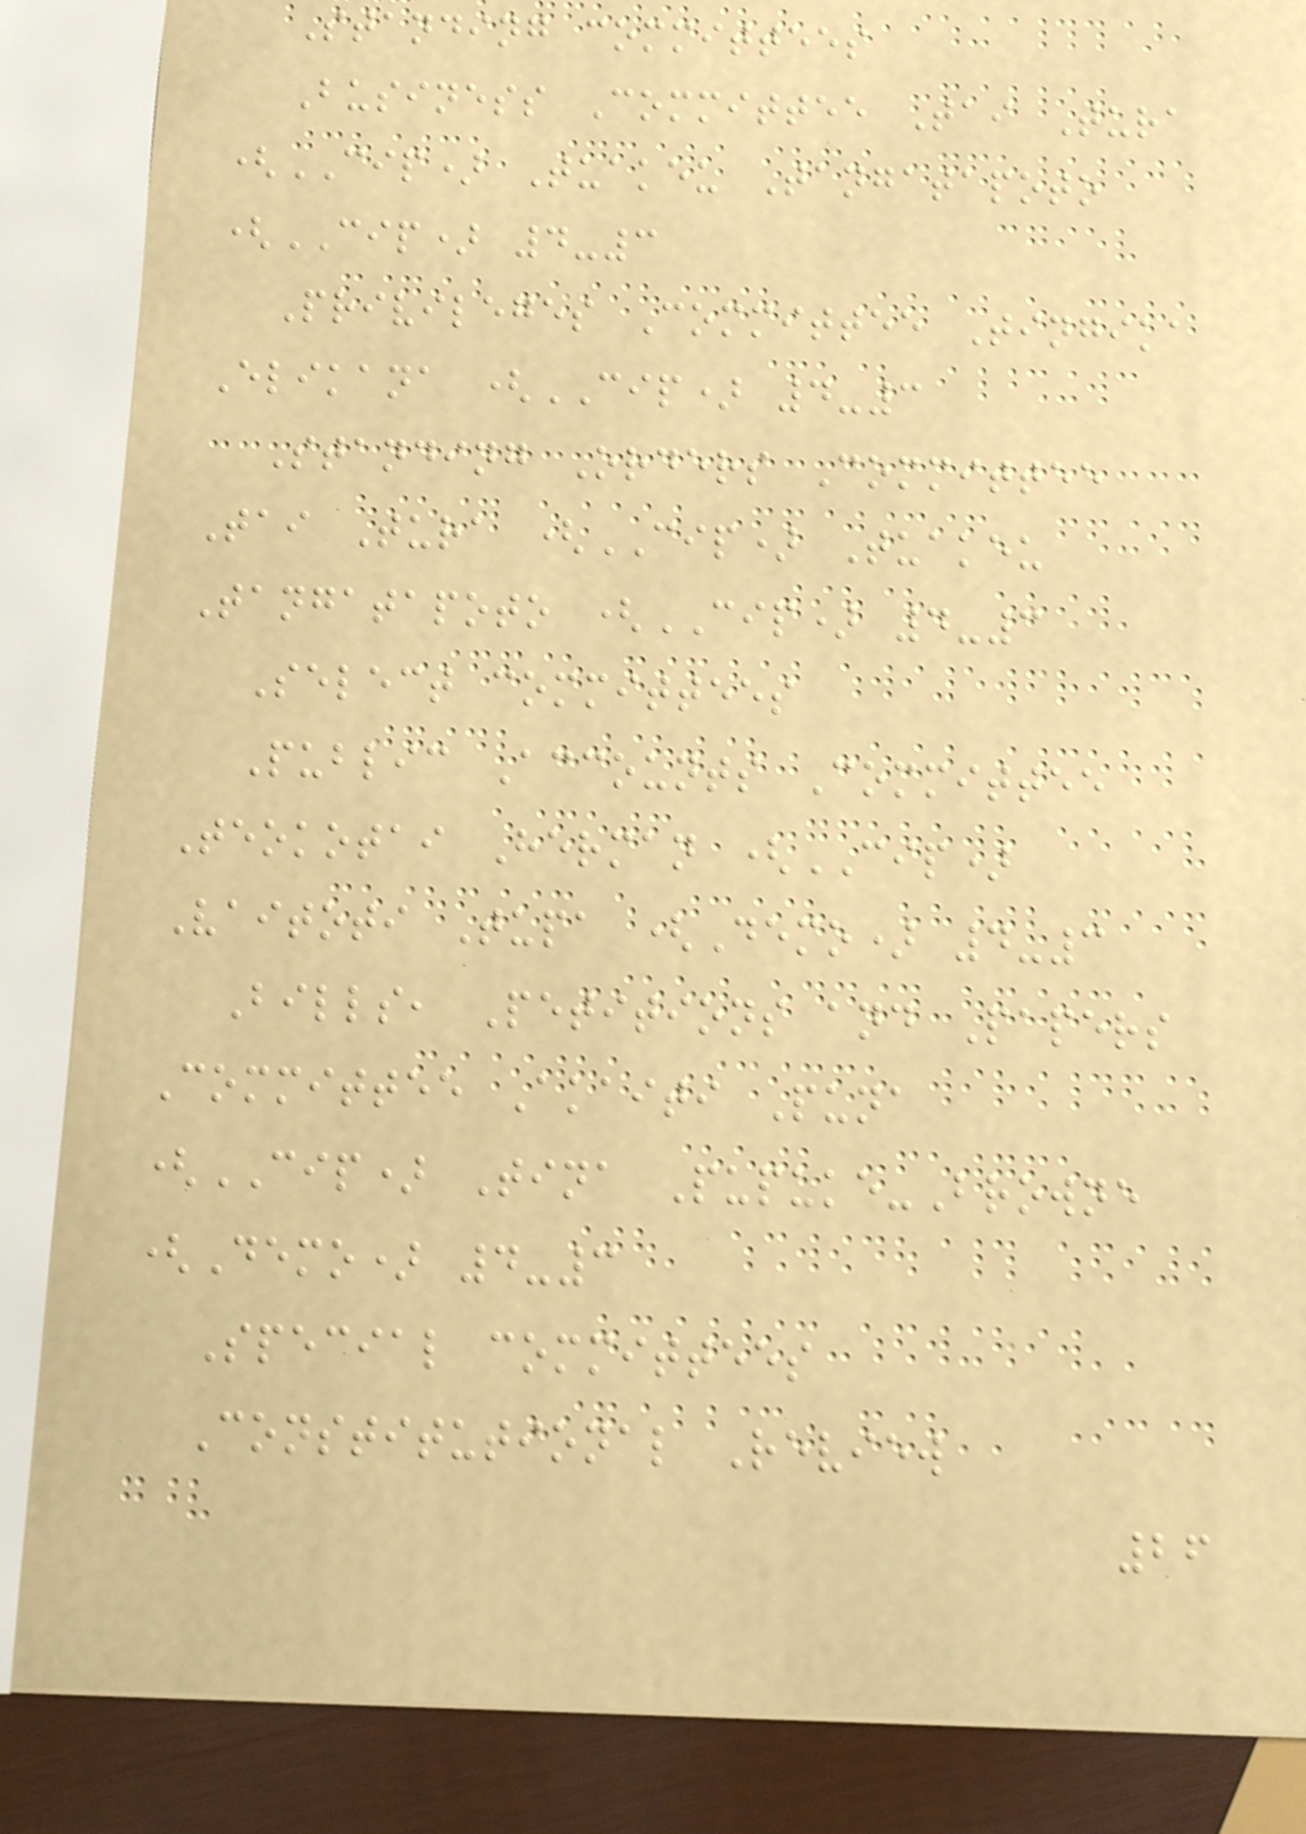Standing committees
Business Committee Tai Tura
(CIP) Tuakeu Tangatapoto
(CIP) 4-3
Privileges Committee Tingika
Elikana (CIP) 4-3
Standing Orders Committee
Tai Tura (CIP) Tuakeu
Tangatapoto (CIP) 4-3
Select committees
Public Accounts Committee
Teokotai Herman (CIP)
Vaitoti Tupa (Demo) 4-3
Bills, Petitions and Papers
Committee Akaiti Puna
(CIP) Tina Pupuke-Browne
(Demo) 4-3
Special committees
Constitutional Review
26
